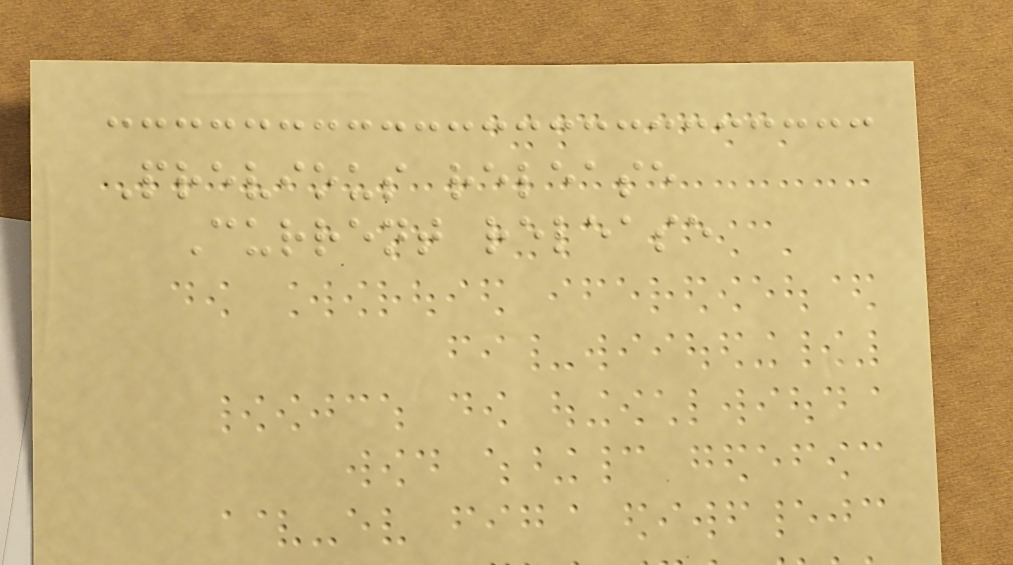Previous release
Current release
